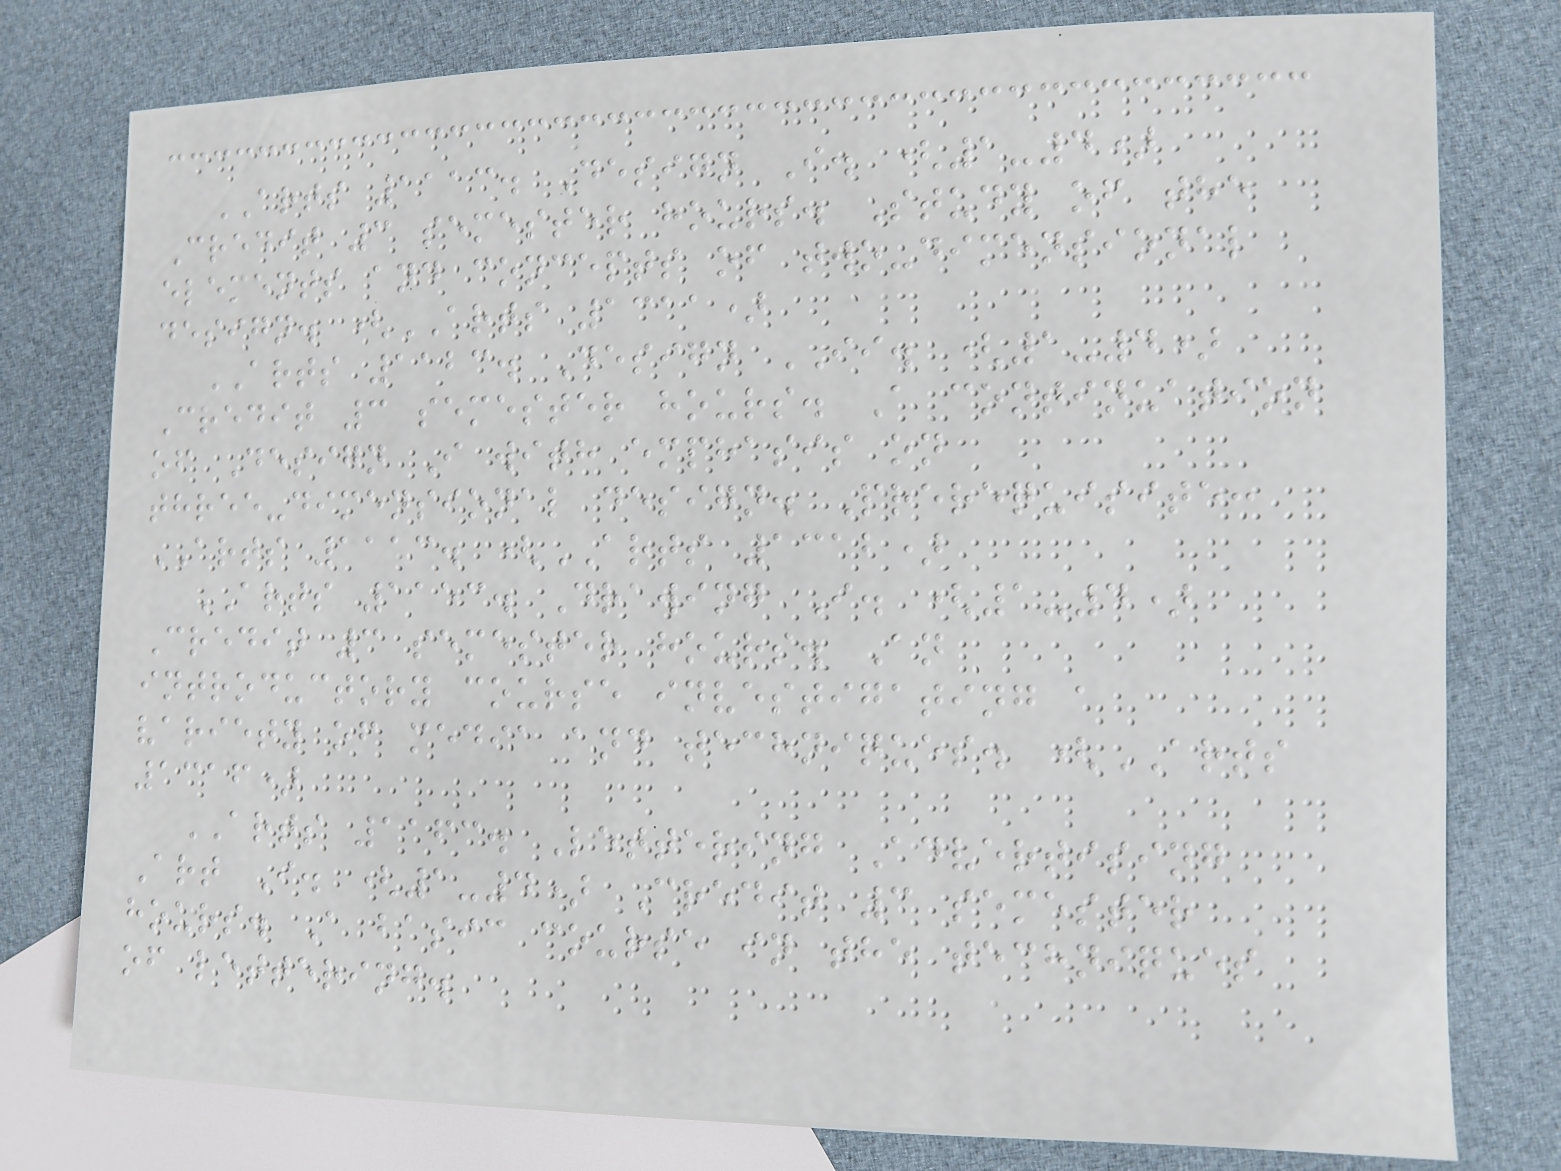ARTS 1113. Design I. (1-4)
Credit 3 semester hours. Study of the
elements and concepts of two-dimensional
design. (ARTS 1311)
ARTS 1123. Design II. (1-4)
Credit 3 semester hours. A continuation
of Design I with emphasis on
three-dimensional design. Prerequisite:
ARTS 1113. (ARTS 1312)
ARTS 1153. Drawing I. (1-4)
Credit 3 semester hours. An
introductory course investigating a
variety of media and techniques. (ARTS
1316)
ARTS 1163. Lettering Advertising
Art I. (1-4) Credit 3 semester
hours. A basic course in the techniques
of lettering.
